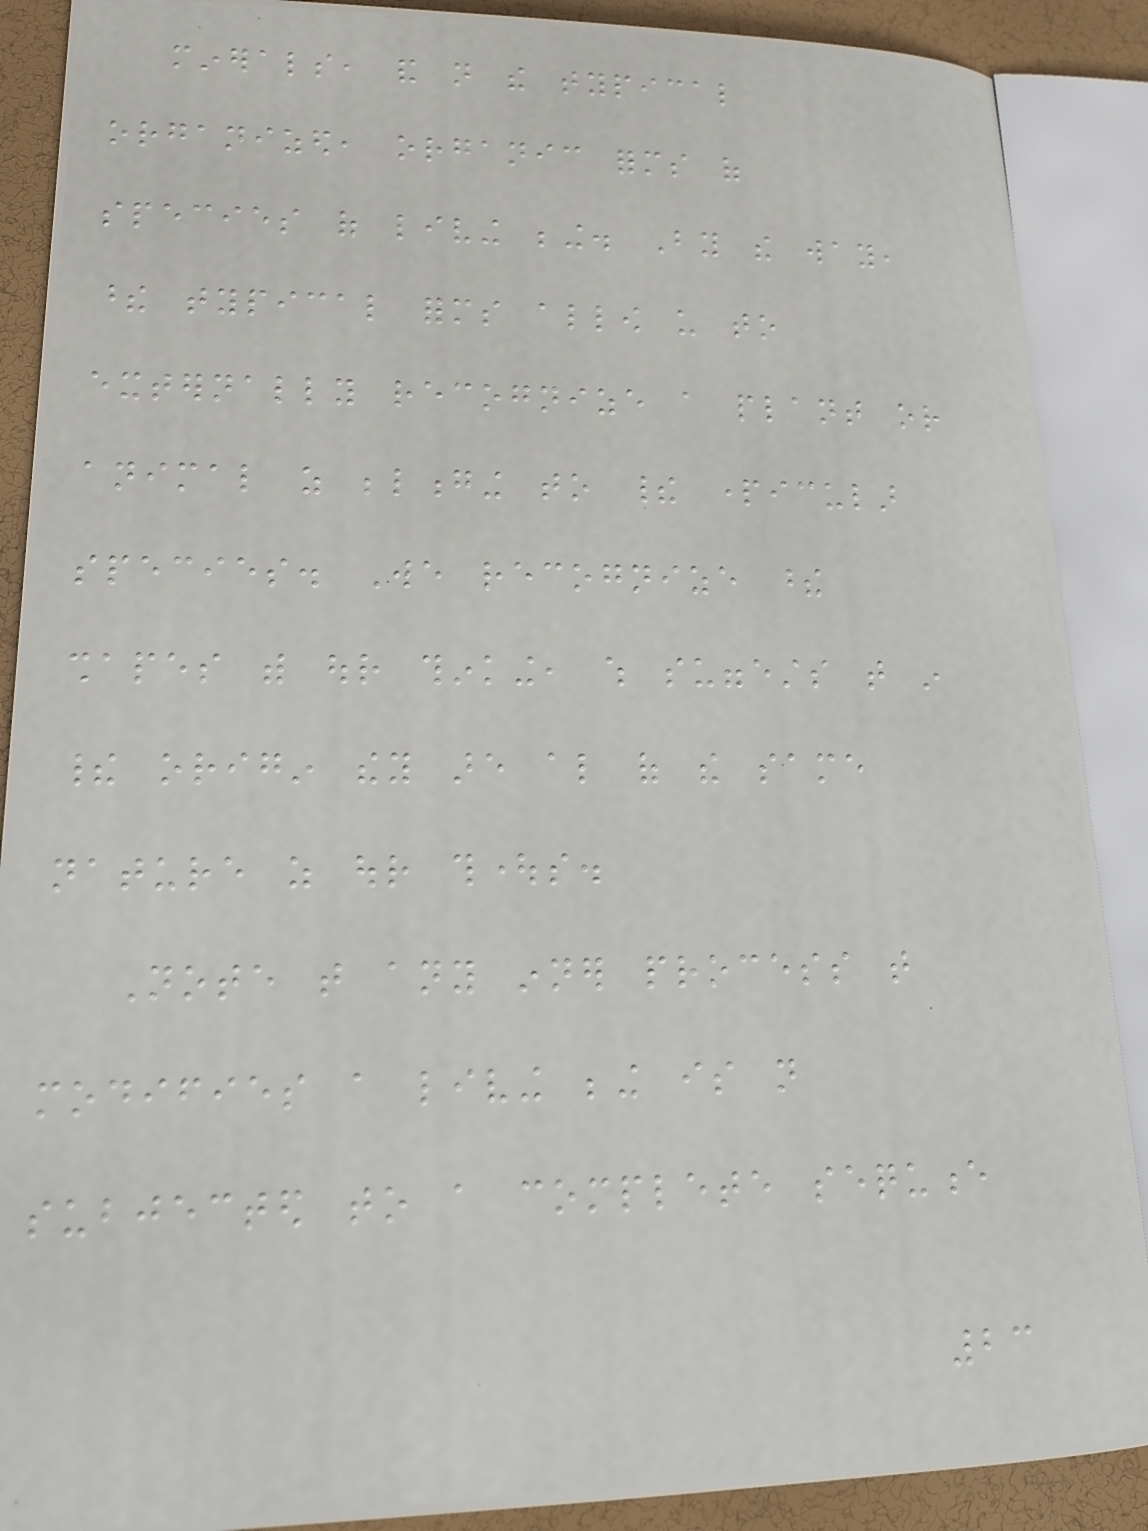minerals, and not the typical
organized, organic forms of
species of living being. By the way,
these typical forms allow us to
externally recognize a plant or
animal as belonging to their particular
species. We recognize these
shapes with our thinking, which suggests that in
their origin they are also of the same
nature as our thoughts.
Note that any inner process that
modifies a living being is not
subjected to a complete sequence
23
